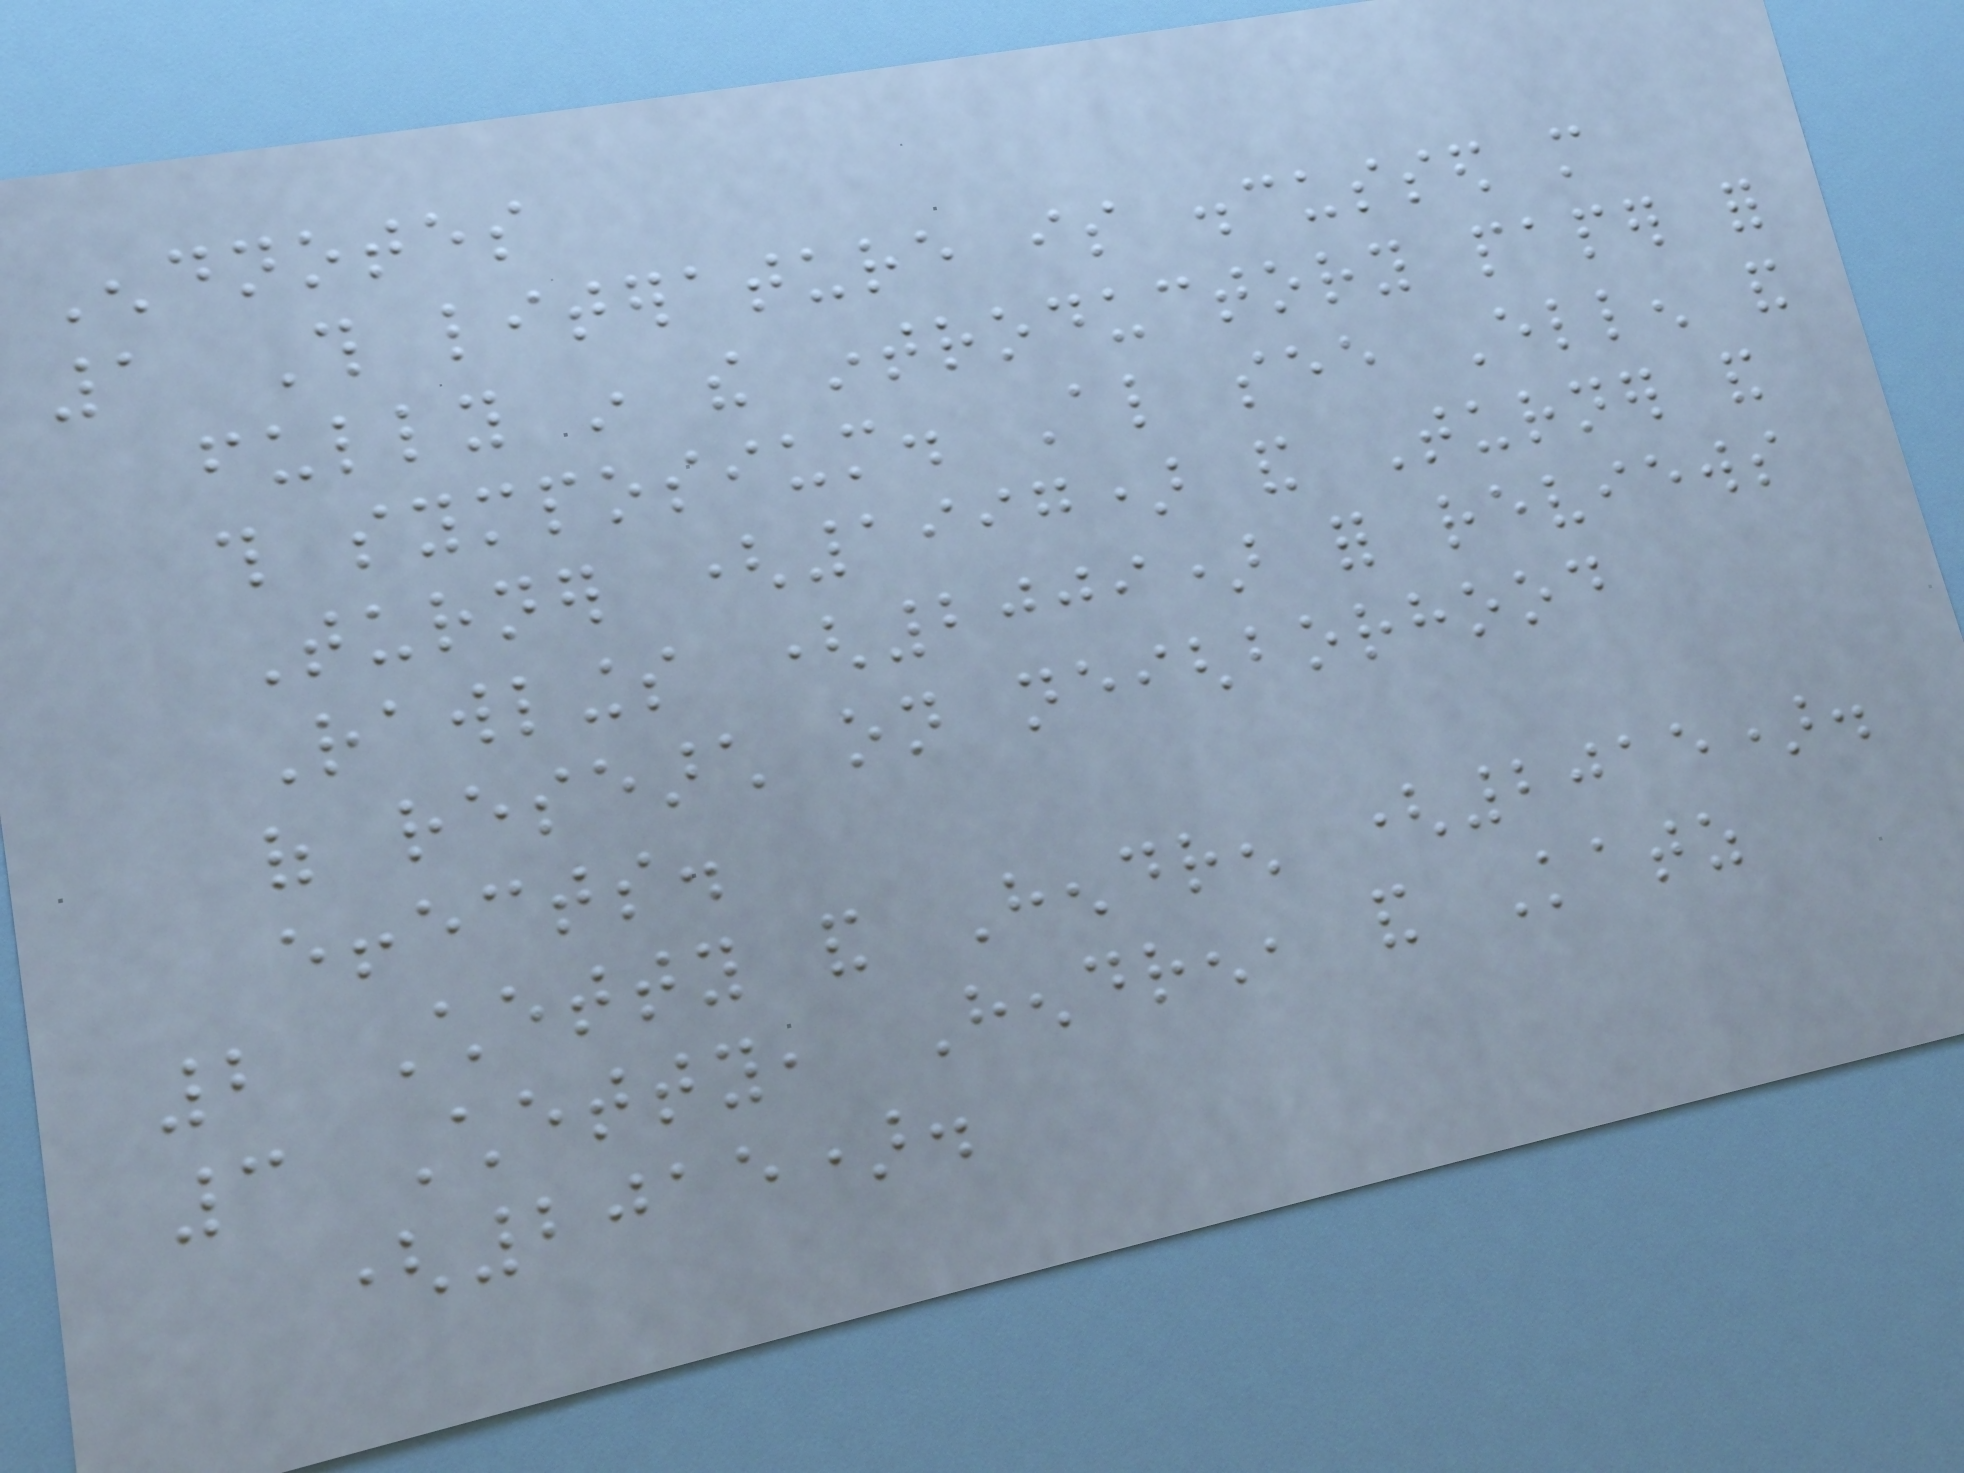Endnotes
1 This literature is discussed more
fully in the introductory paper for
this symposium. Also see Ellen and
Turner (1997) and Turner and
Rawlings (2009) for reviews
of research on neighborhood
effects.
2 Chetty and Hendren (2015).
3 Chetty, Hendren, and Katz
(2015).
